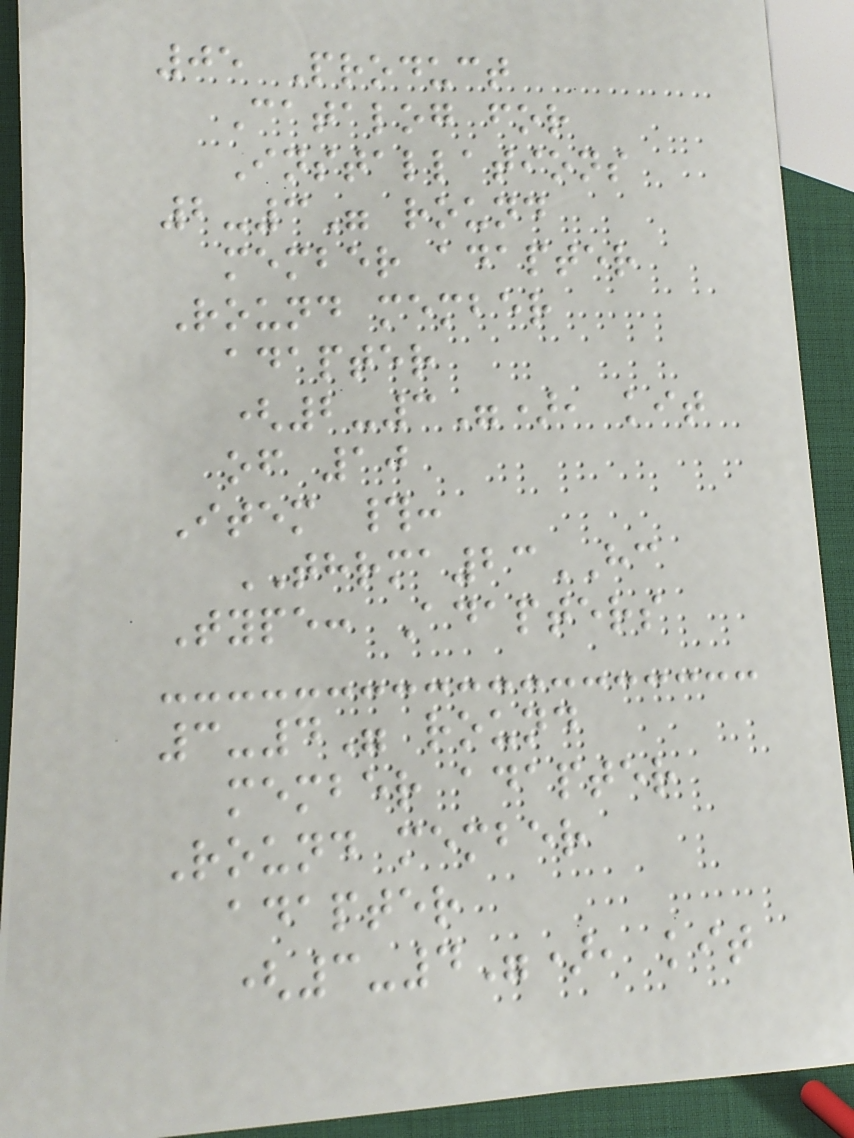05 Product
Catalog for
Installations
2-3" round
member adapter
Round member
adapter
(2-3"), kit
of 10
Item #:
THRMA23HC
Type: Adapters
3-4" round
member adapter
Round member
adapter
(3-4"), kit
